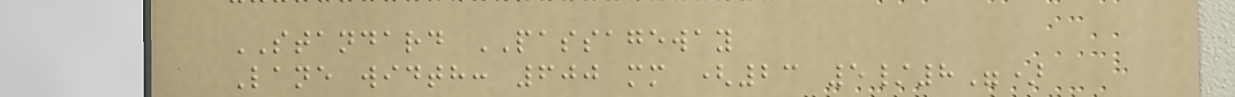STANDARD PASSAGEWAY
Lane width: 600 mm (23 5/8")
